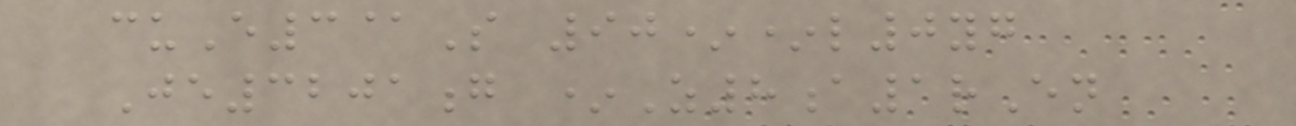cuE3@S 90**l0yg
Je3201g *Z8a1rEn
